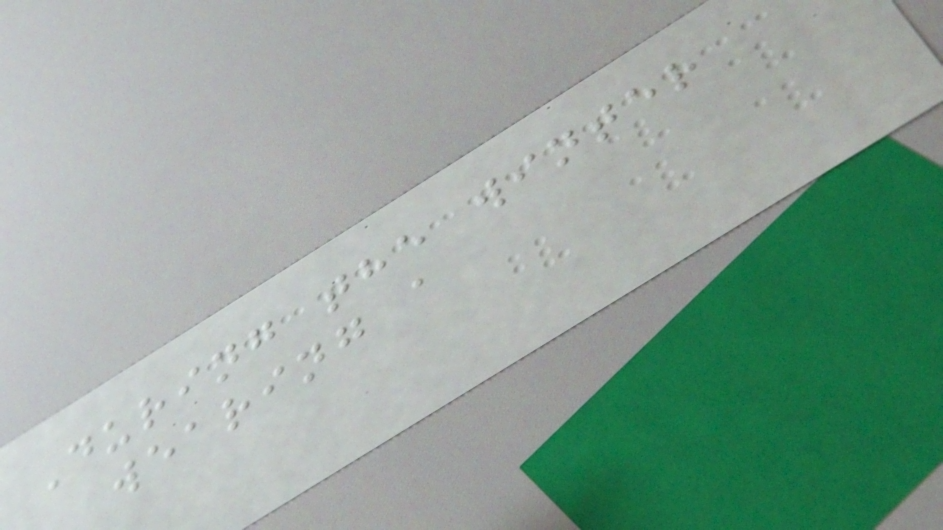During the winter
wearing a
